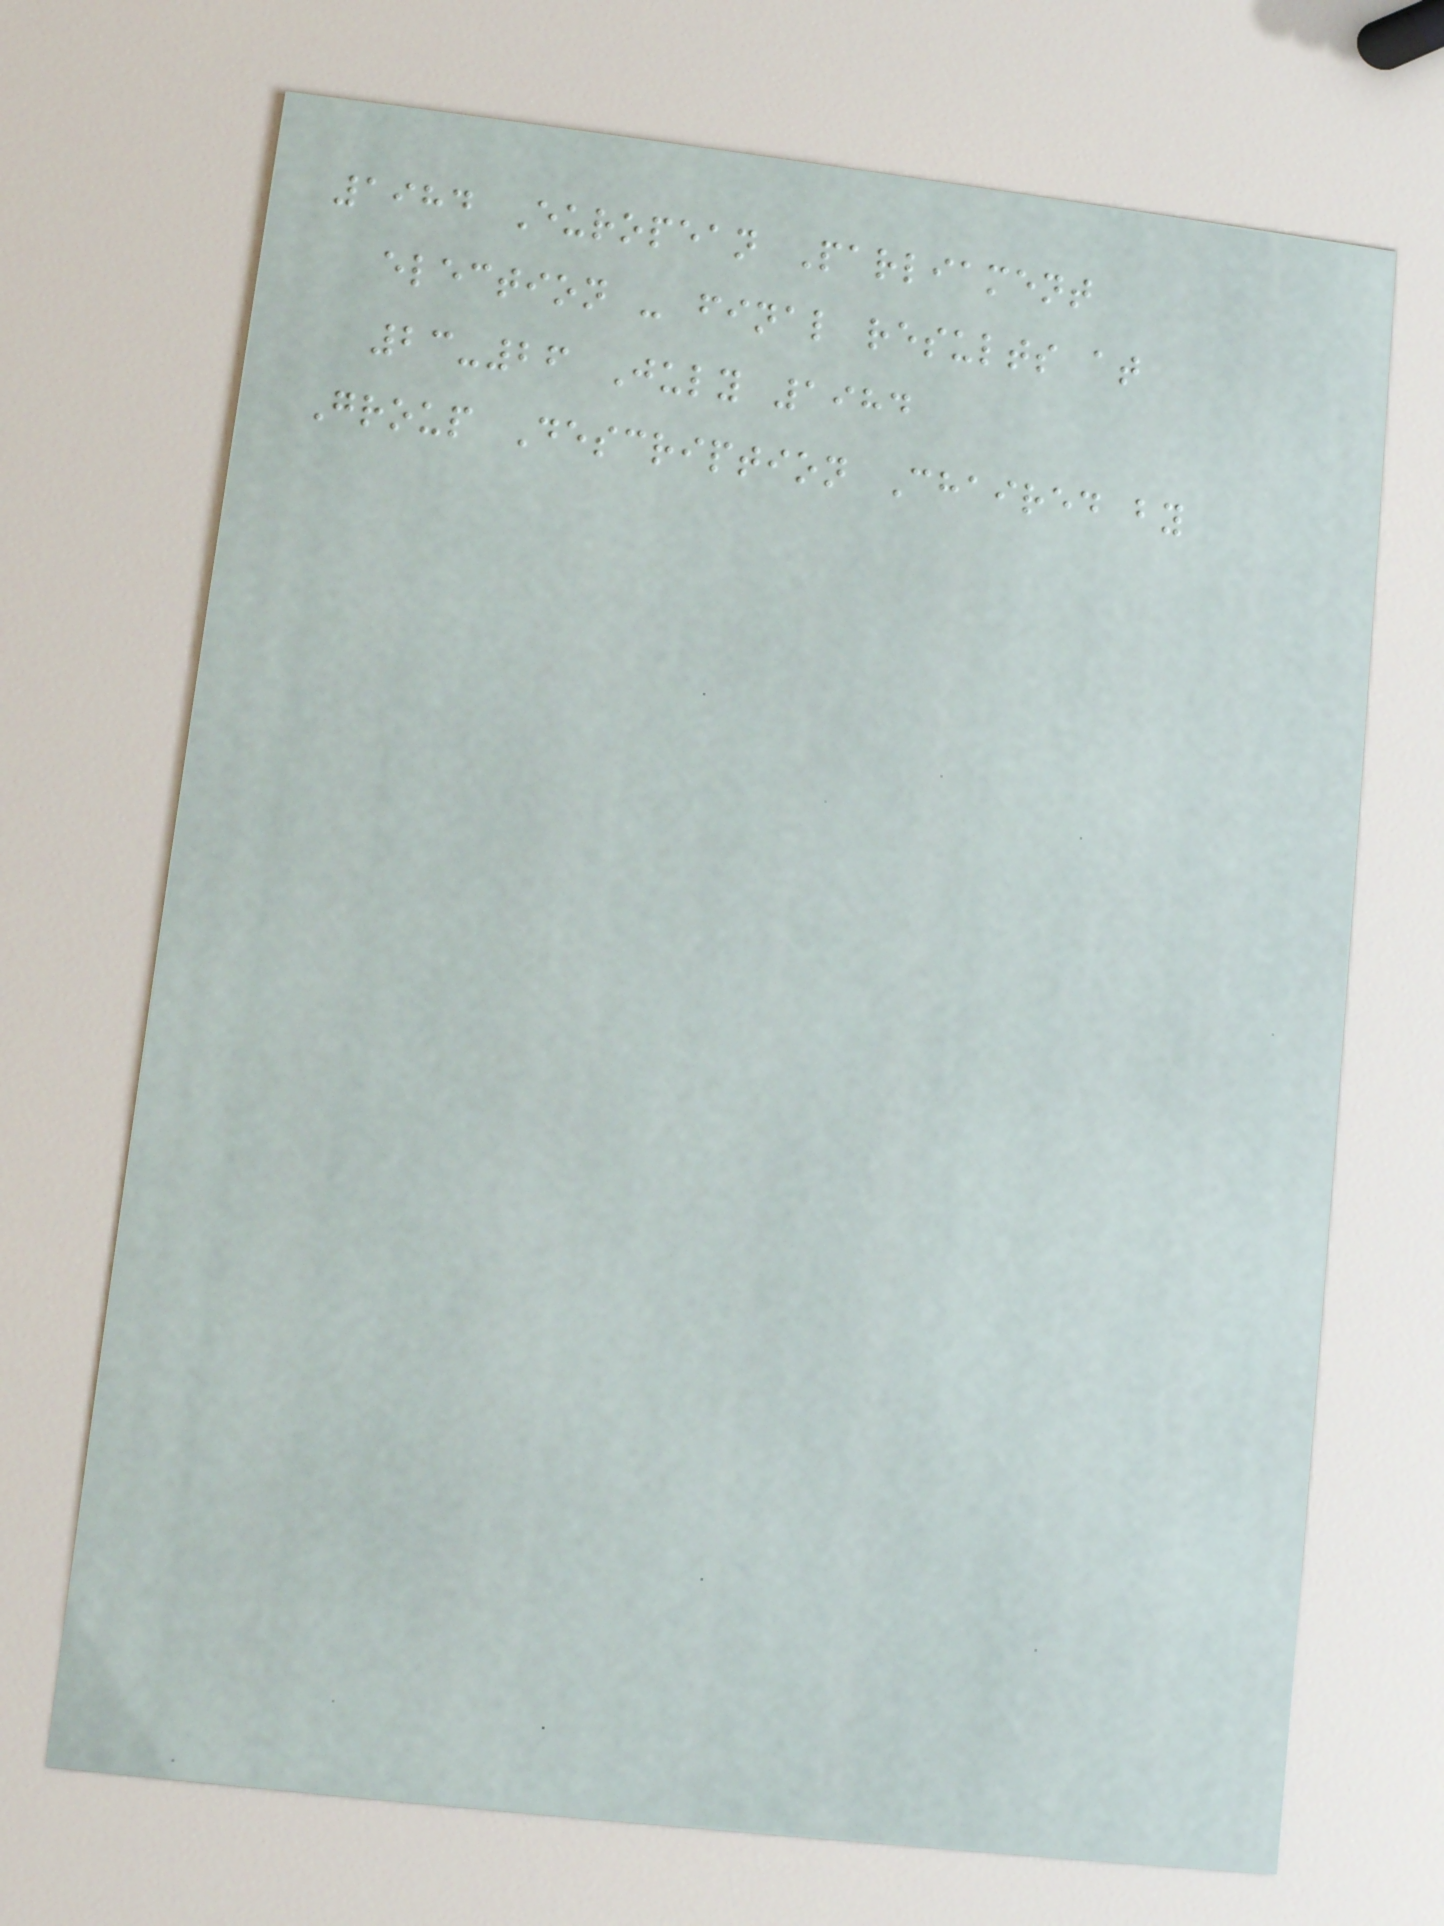1984 European Parliament
election - final results at
23-26 July 1984
Group Description Chaired by
